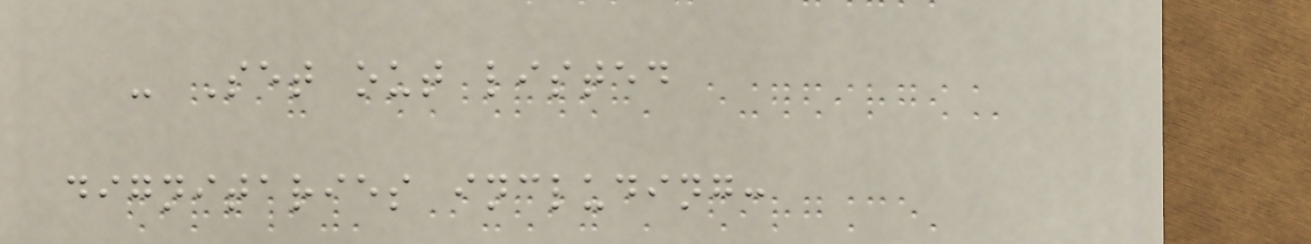- Set out listed
dignitaries including:
